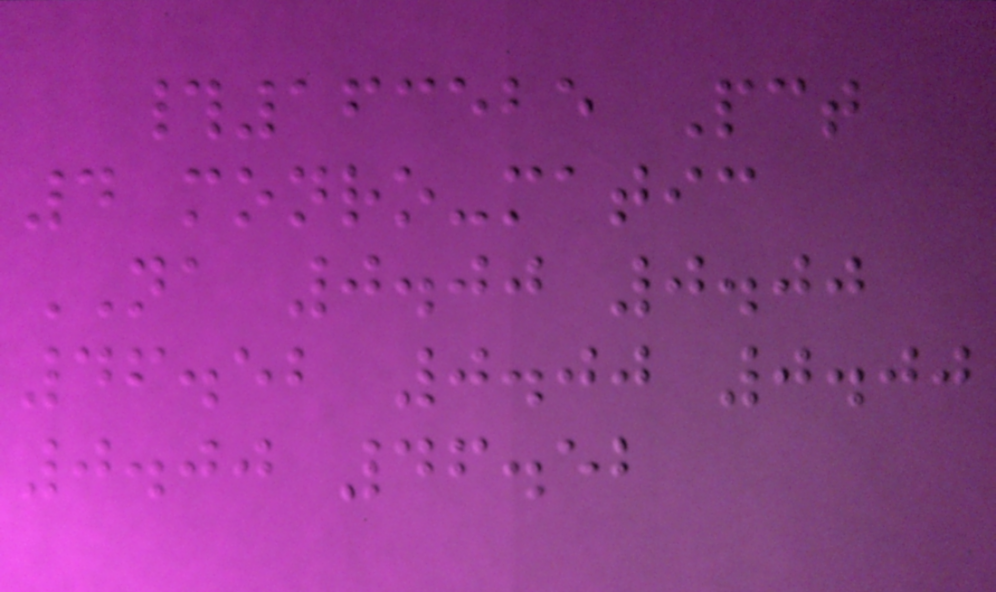#163525 Pct
4 monro-matic
NA 0.00 0.00
46.52 0.00 0.00
0.00 46.52
